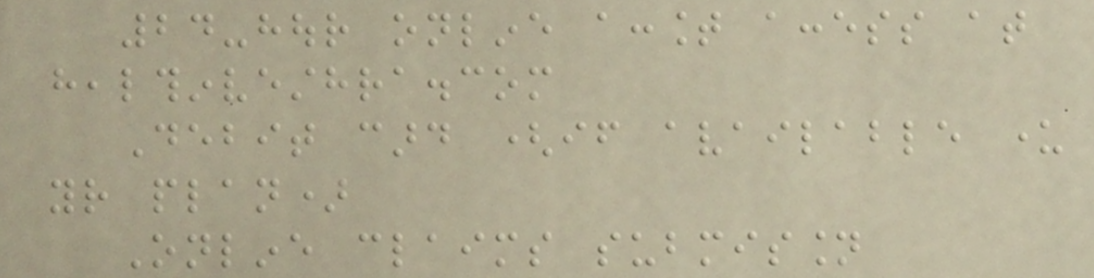24-hour online account access at
healthinvesthra.com
Debit card (if available under
your plan)
Online claims submission
